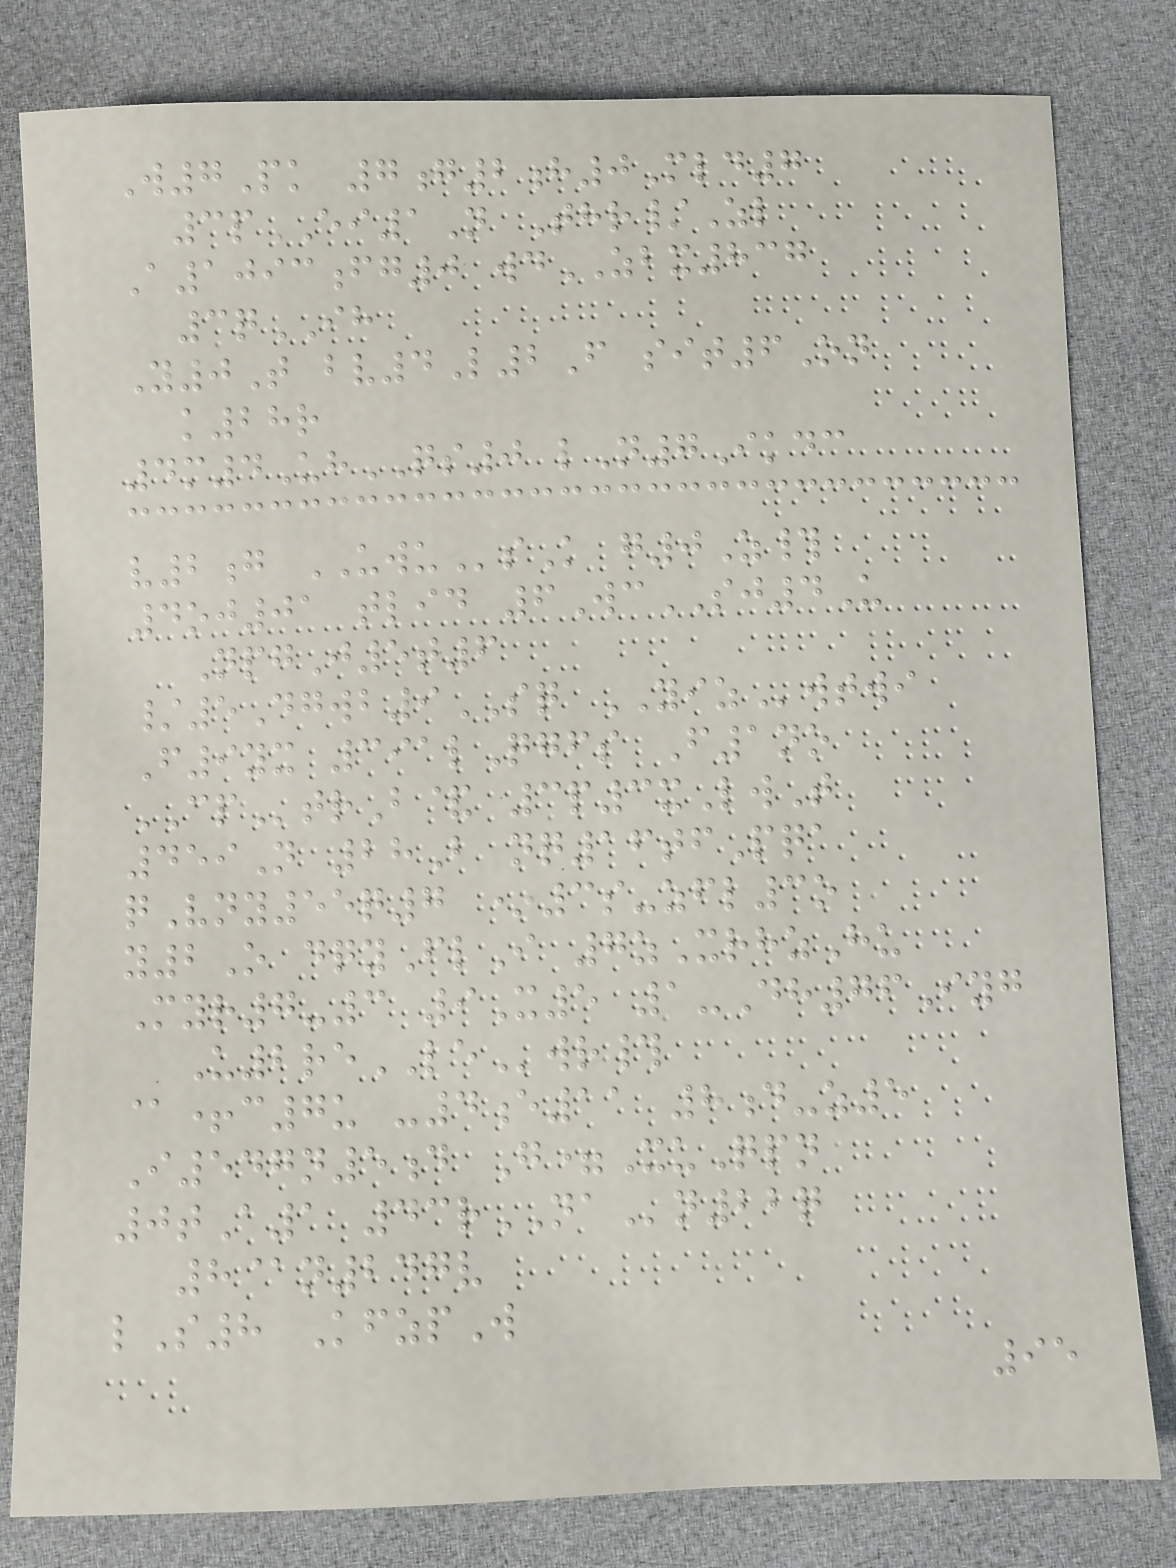W7Pk 7g2h0Mld7
3pEI1N Thr/Zl
A1093fg0 wdZBX837
3qIH
Y0T bv4L2F sit6On
k28r
4m4UhQS0 lN7Ikdc
v2g UWUsK g0Z#
4oj01 tlid 6WcSJ4U
NpgJ5t6
/5Dgwb9SQ YIZwtwi
F9yx 391lQgfs F1no
CPtrB& 3p3xLwT
459N 28B nq16tfPqa
qVny55q7 *3s-zfl3o
y2O dqyFlI 7zXrhzHu
Myr7-3 9X5 1-Dh76Iyg
U2reLEwr#
@+c7u -4e11 8d-z5
I547n5d G=XuQpn
0tA1 43rNAn22q
8@n247v
lS8 KfzpW
95
